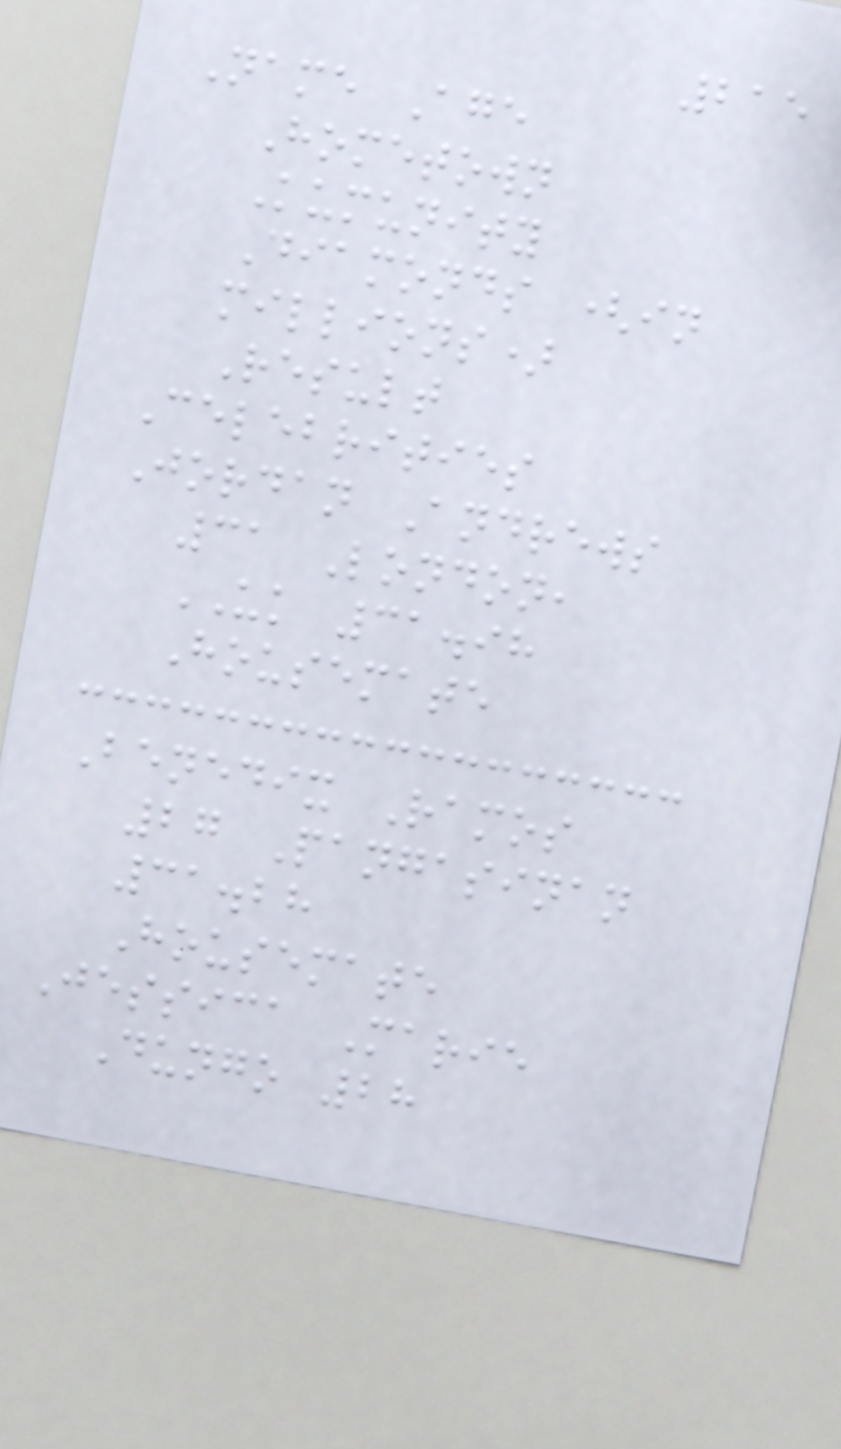215
Name Age
Hometown
Kumunity
Diamonds (in
millions)
Result
Celebrities
Jordan Andrews
31 London,
UK 31.98
Housemate
Benedix Ramos
27 Pangasinan
31.28
Housemate
Jessica Marie
Dungo 28
